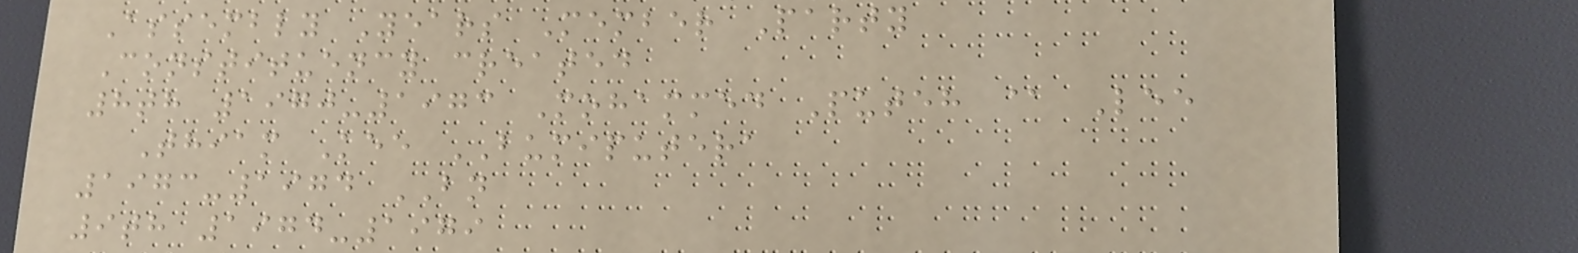Assembly Years Member Party
Constituency created
8th 1970-1973 Mohammed Puteh @ Lee
Thiam Kee BUMIPUTERA
1973-1974 BN
9th 1974-1979
